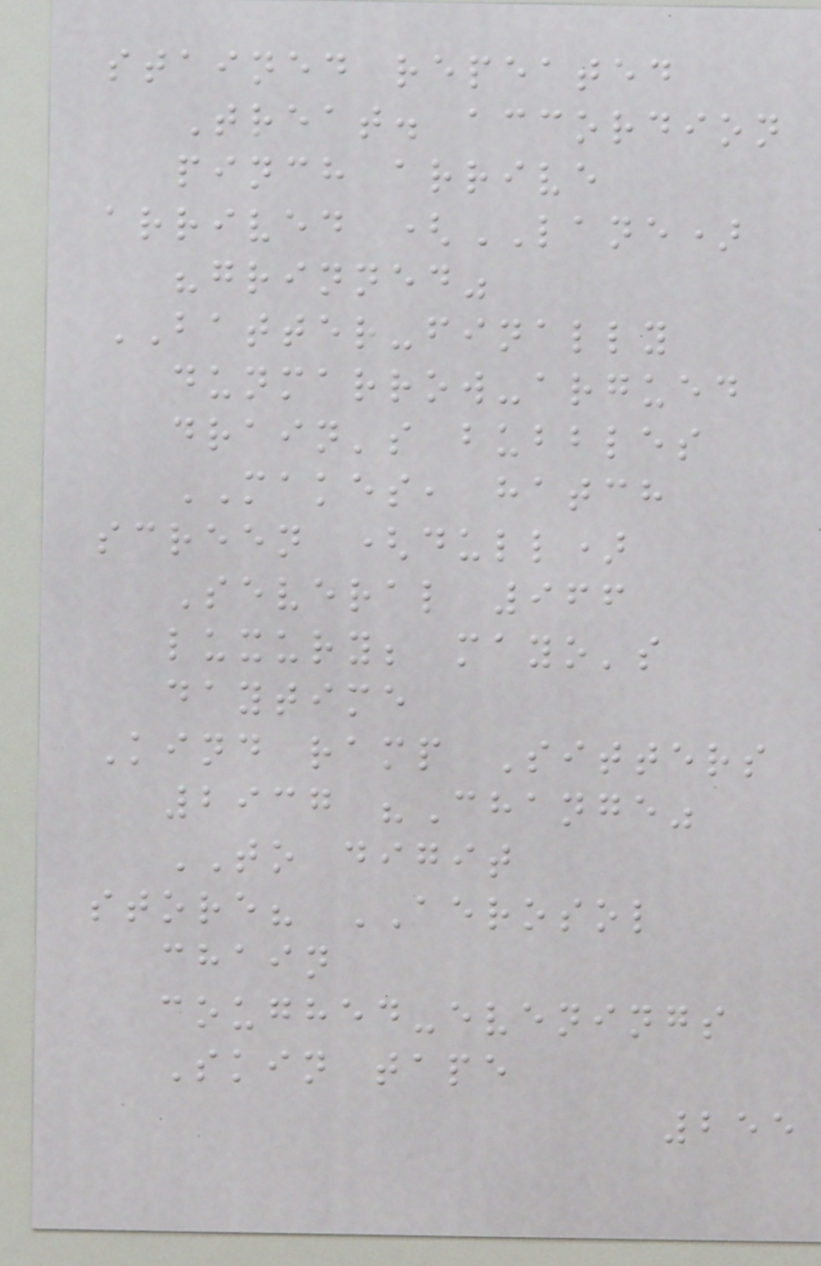stained repeated
Treat. accordion
pinch arrive
arrived (LANE)
"grinned"
BATTER-finally
dunmarrow-argued
drain's bubbles
MAKES, hatch
screen (dull)
Several 966
luxury; mayo's
daytime
Kind ramp Sitters
2937 "Change"
TO digit
store? AEROSOL
chain
coughed-evenings
Skin tape
255
